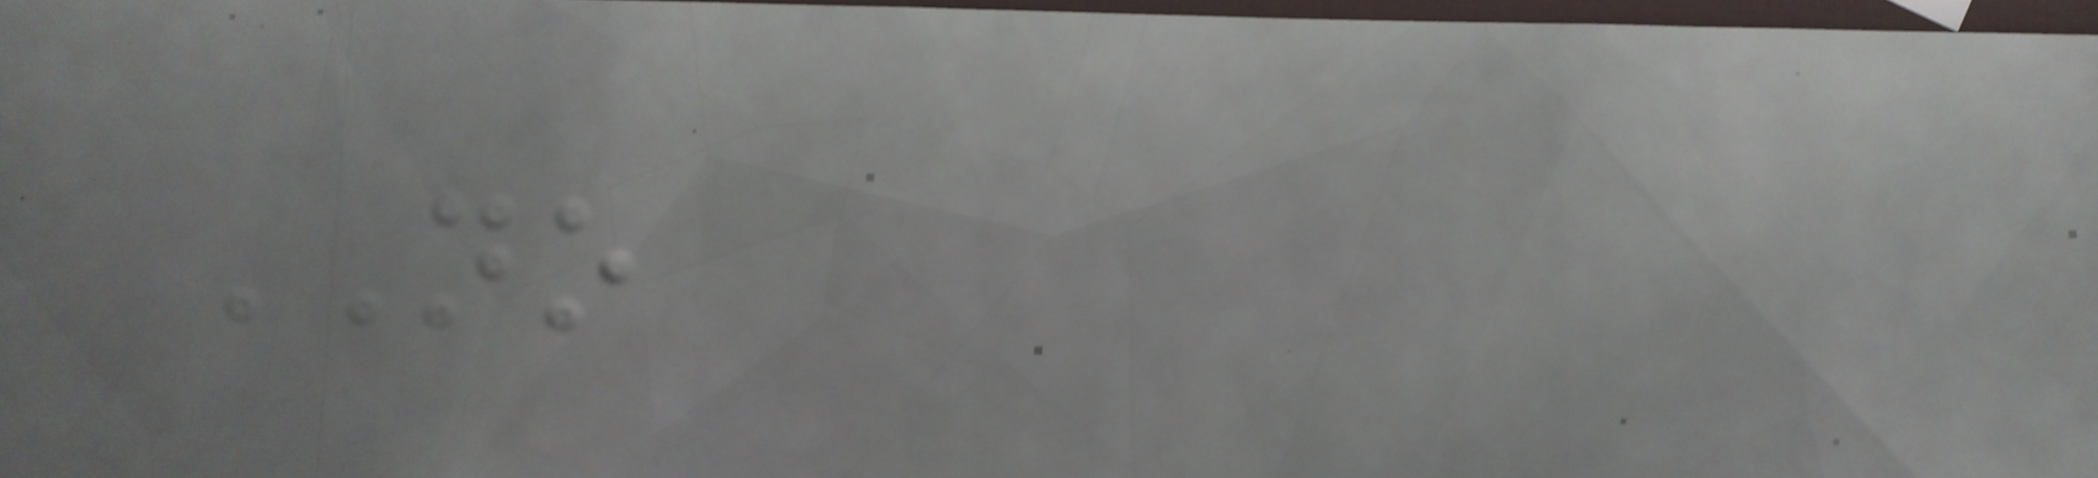NO
